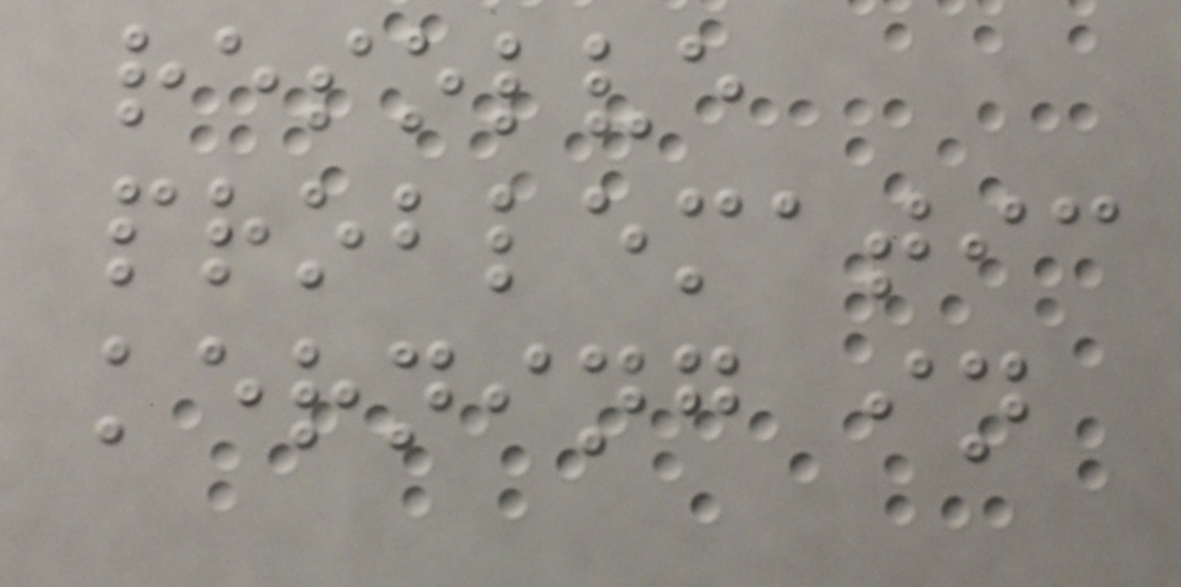resolve
problematic
kerning in
